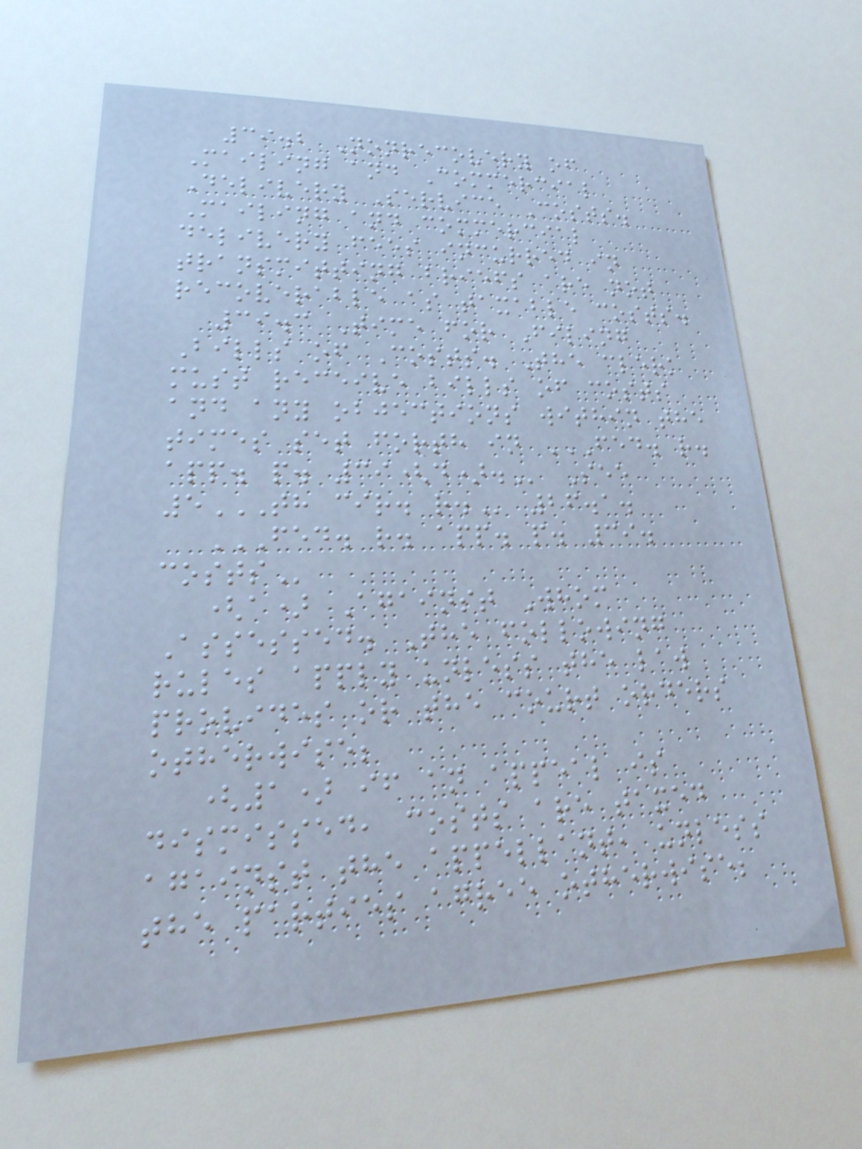39.2 Nonrecovery of
Mailing and Commercial
Delivery Service Costs.
Mailing and commercial
delivery fees incurred in
transmitting briefs are not
recoverable as taxable costs.
39.3 Time for Filing
Bills of Costs. The clerk
must receive bills of costs
and any objections within the
times set forth in FED. R.
APP. P. 39(D). See
5TH CIR. R. 26.1.
FED. R. APP. P. 39.
COSTS
(a) Against Whom
Assessed. The following
rules apply unless the law
provides or the court orders
otherwise;
(1) if an appeal is
dismissed, costs are taxed
against the appellant, unless
the parties agree otherwise;
